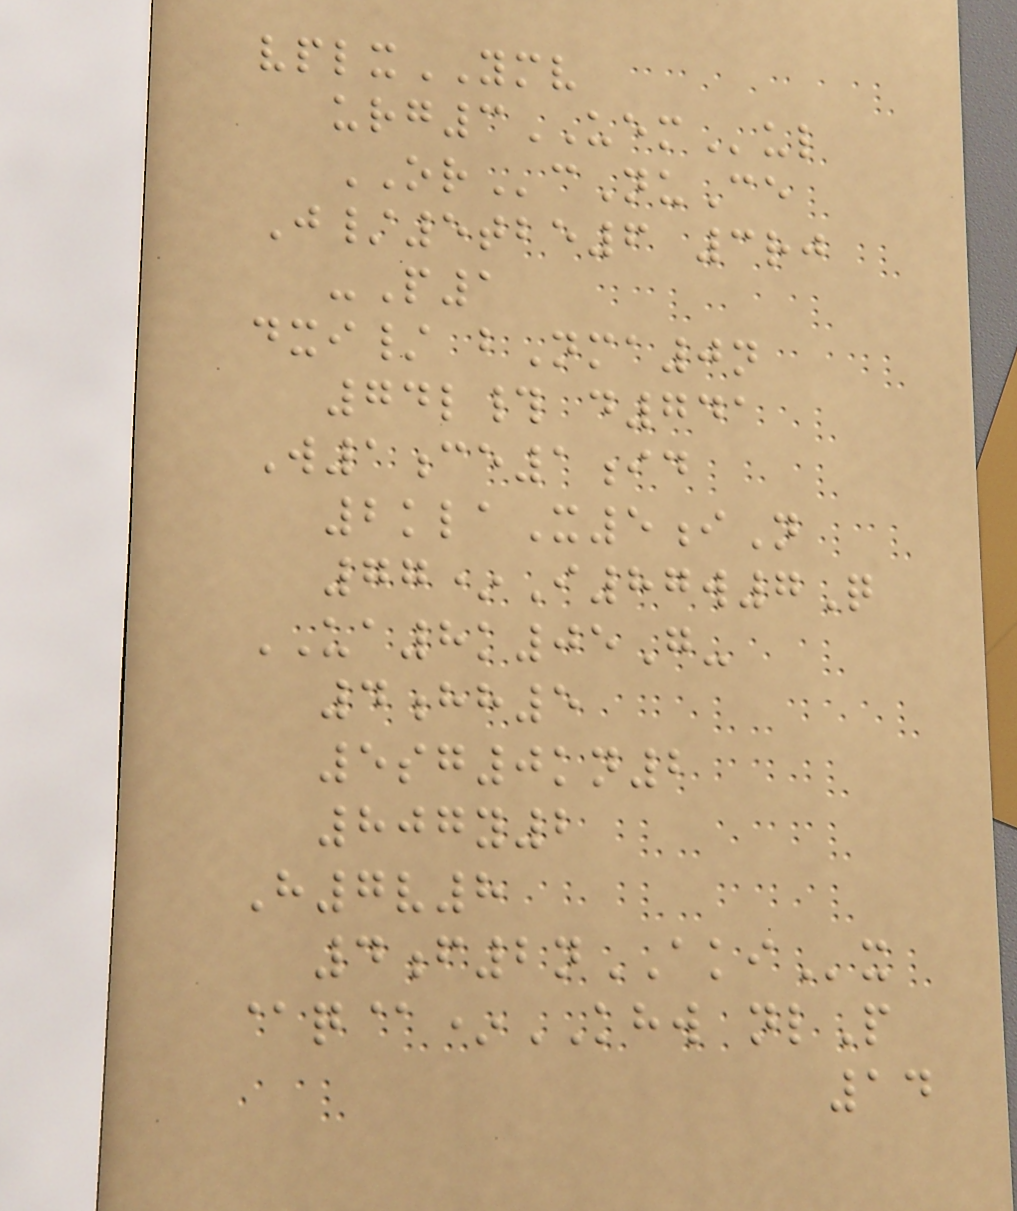vplxYMV
urg3UEMul
ORcNuCe
J/5tbe6 3rj
-P1
dxi/ bNma0n
74l# d741
W1ce1id
2klaX5iN
77*I87w7Q
UA8k05G-
4hh5
5sg0kn2
807y2
H7v8
4f2nAKIx
@q@*KHW nlP
14
